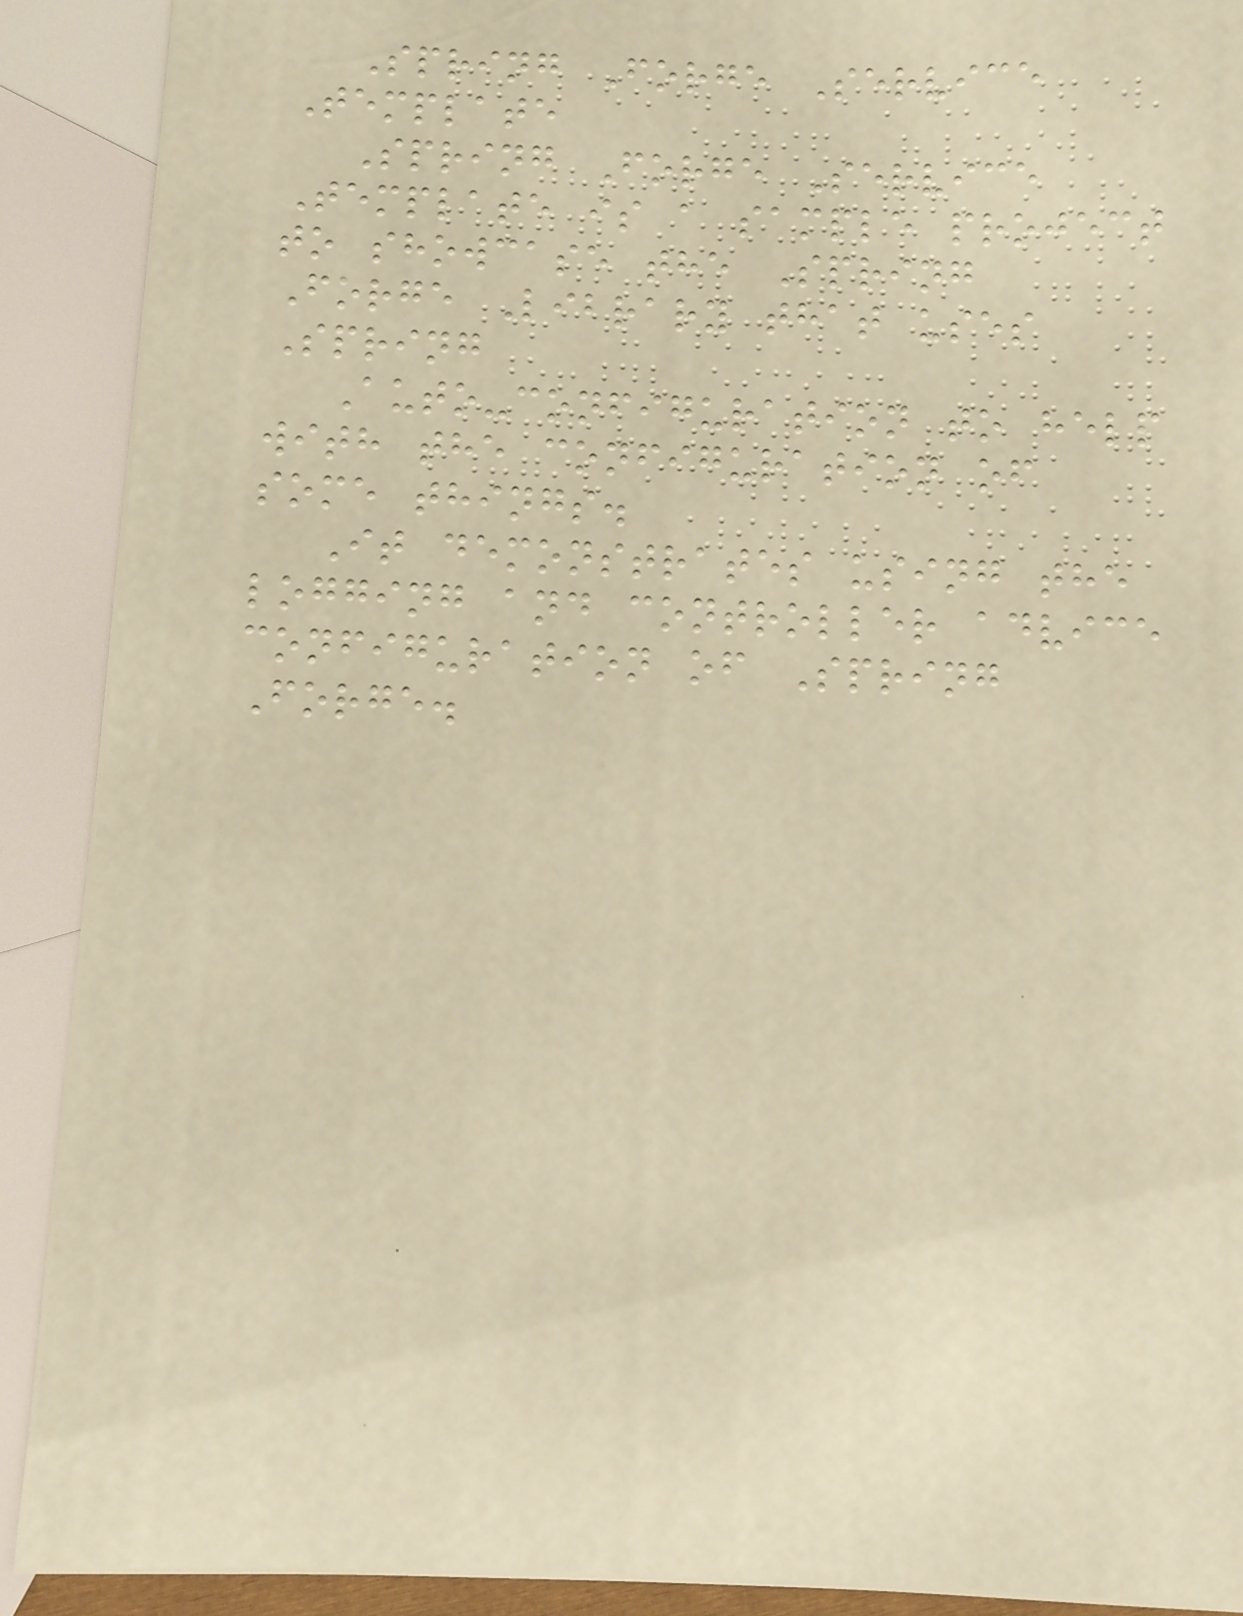Spring Forge Service
Template
Spring Forge Service
Template is a sample project
to showcase the Spring
Forge Library that uses
Spring
Auto-configuration to help
with the configuration of
some things.
It demonstrates using the
logging and controller advice
configuration of Spring
Forge.
